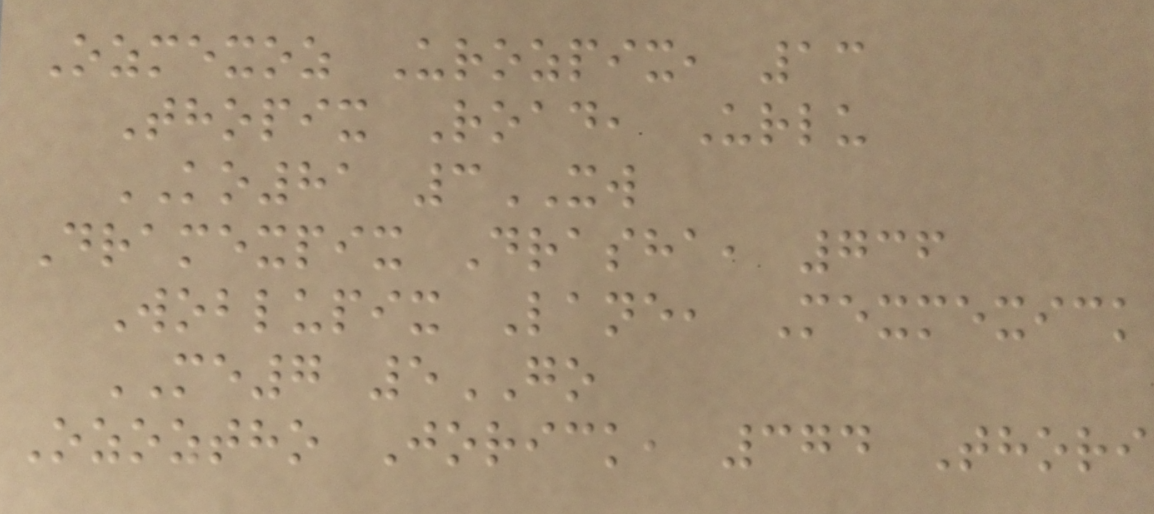Ozmexoz Urozpix, 13
Thopix Road, Urlu
KO81 3XW
Dramexpix Drasha, 736
Woblupix Lane, Mexmexick
ME7 5GO
Ozoztho Jorick, 374 Thori
